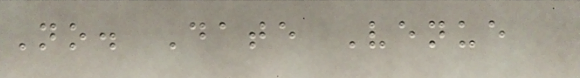No. Date Venue
